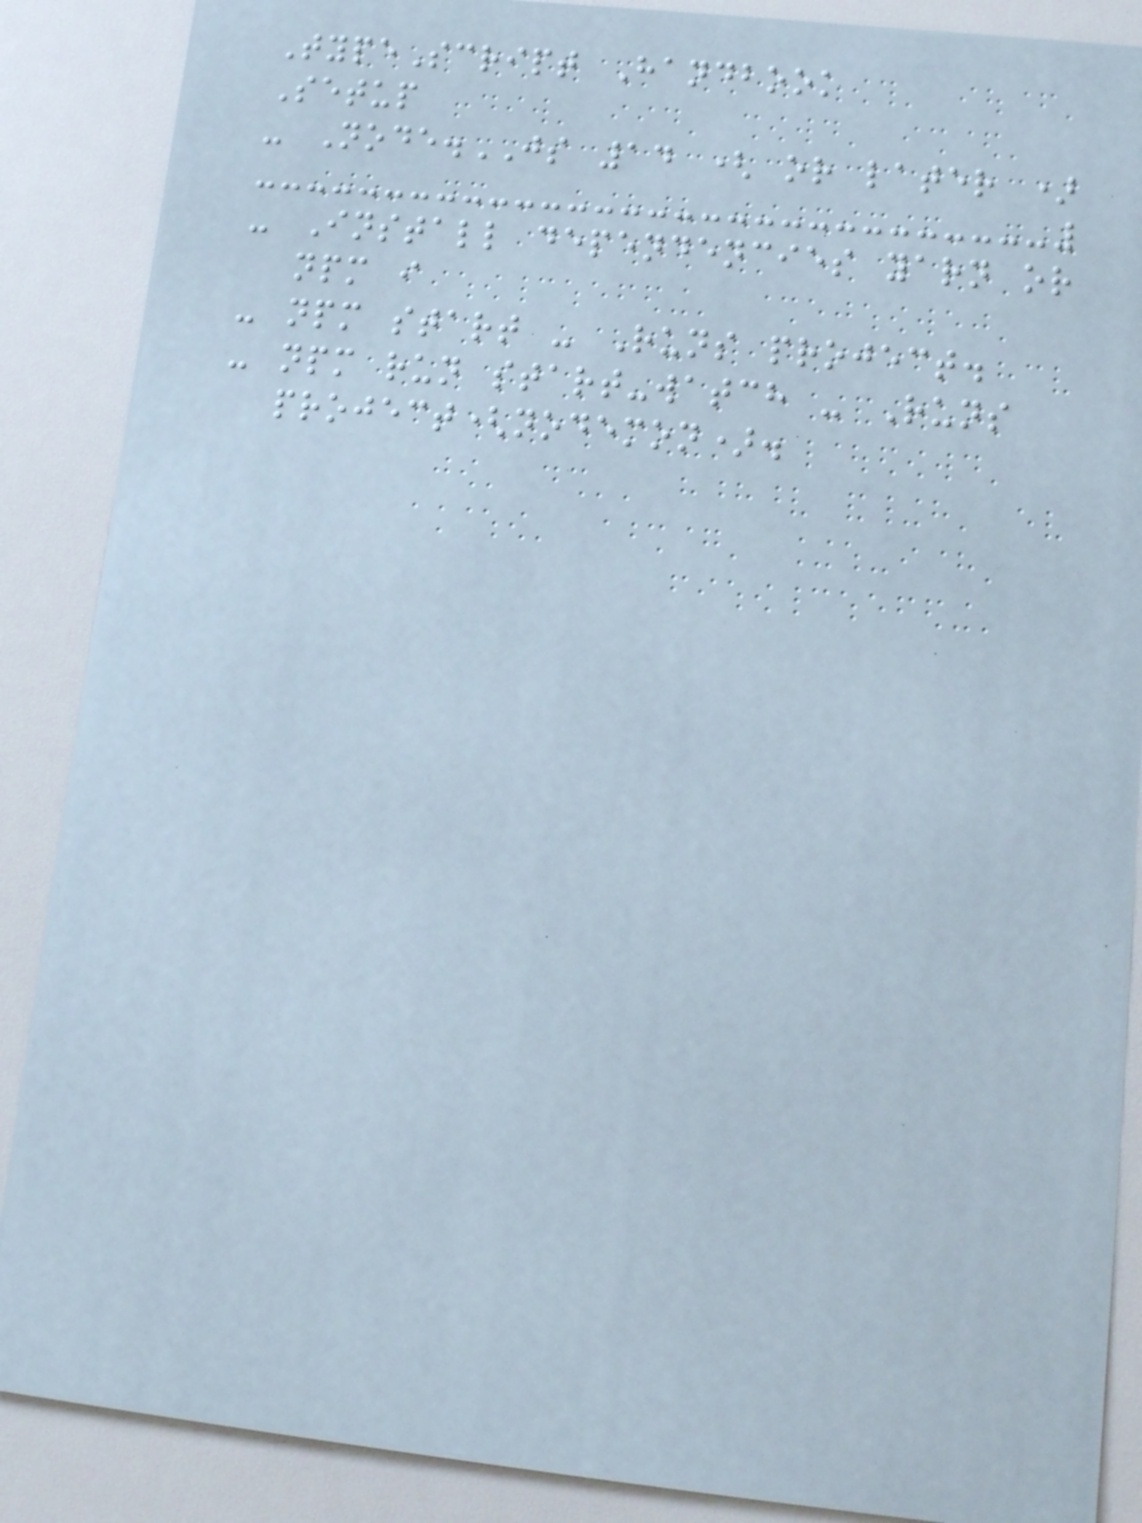TypeScript Handbook
Setup
- Node.JS 14 ( or later )
- Install dependencies yarn or
npm i
- npm start - Runs project.
- npm run start-watch - Runs
project(nodemon).
